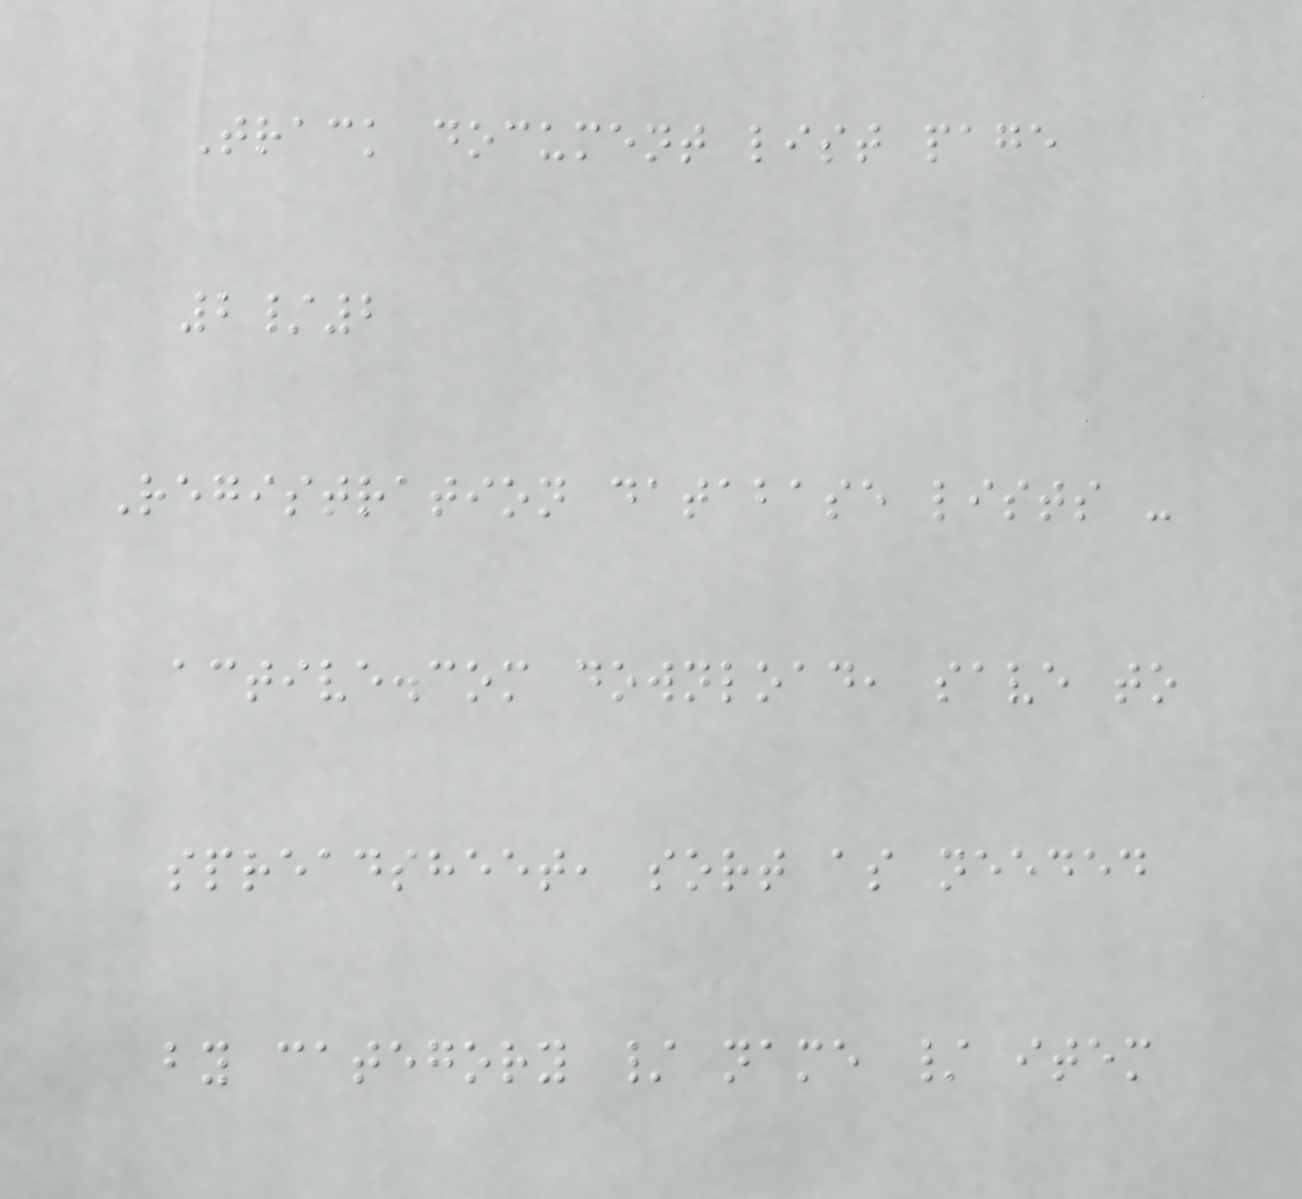Track document list page
2/2
Registration database lists -
active.com download, save to
spreadsheet, sort as needed
by category / name / item
